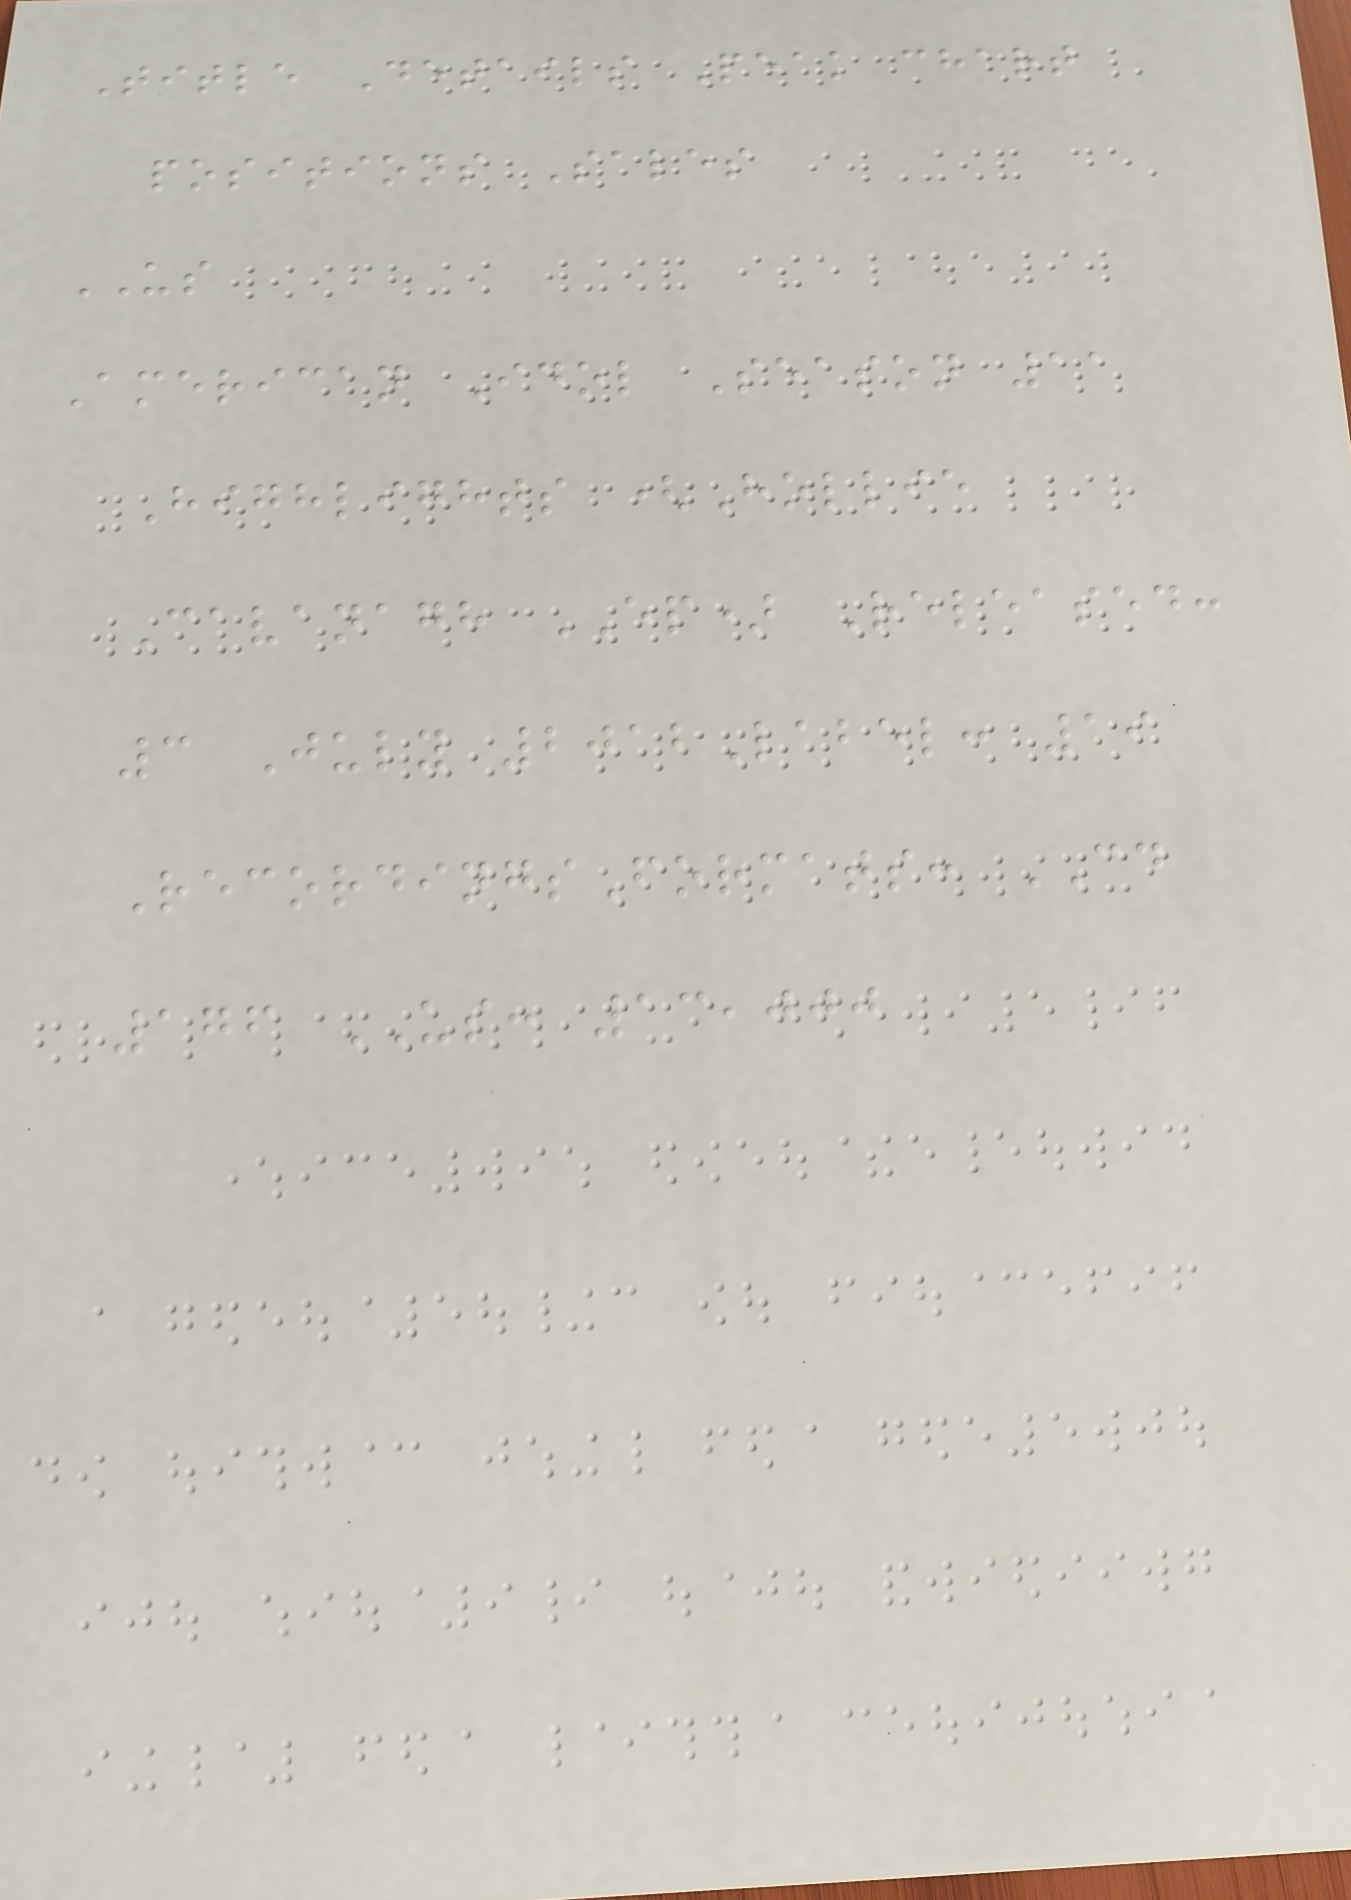Title Details Peak chart
positions Sales
US
American Idol Season 11
Highlights (Hollie
Cavanagh EP) Released:
3 July 2012Label: 19
RecordingsFormats: CD
176 US: 13,000
